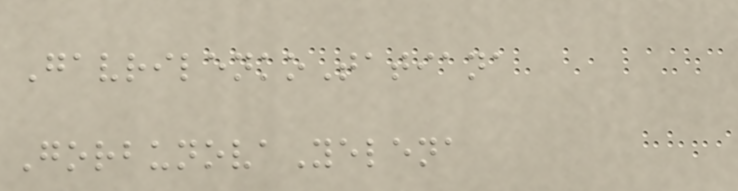GavrilenkoTatiana
GorbunovaYelena
